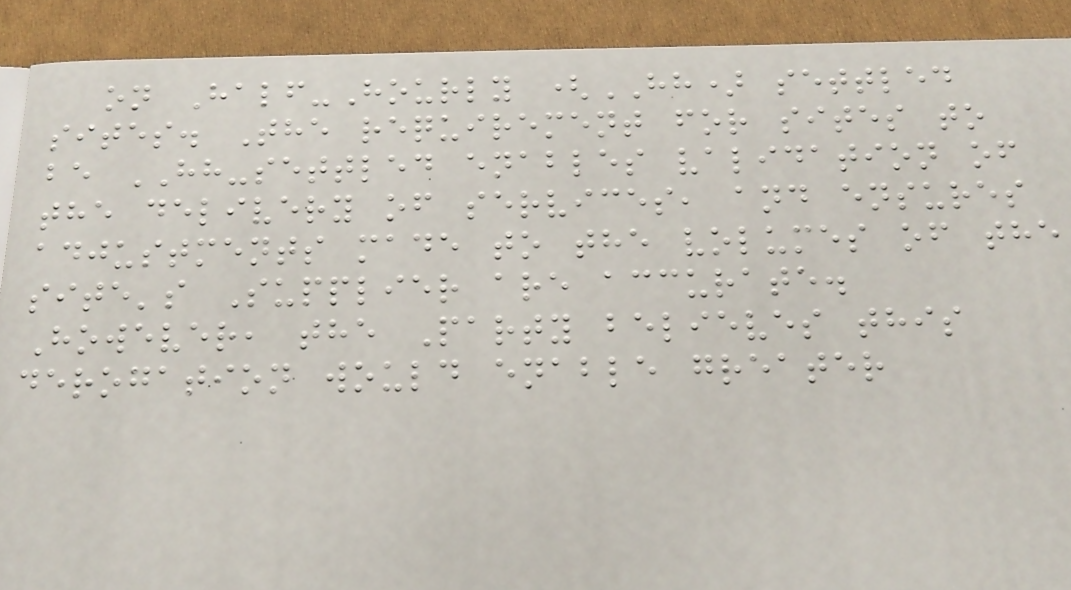on Half-Hourly (HH) settled
sites. The requirement for sites to
be HH-settled enables validation of
the delivery of services, and ensures
adjustments made to the volumes of the
site's Supplier are accurate.
However, the Party believes this
derogation would enable greater
